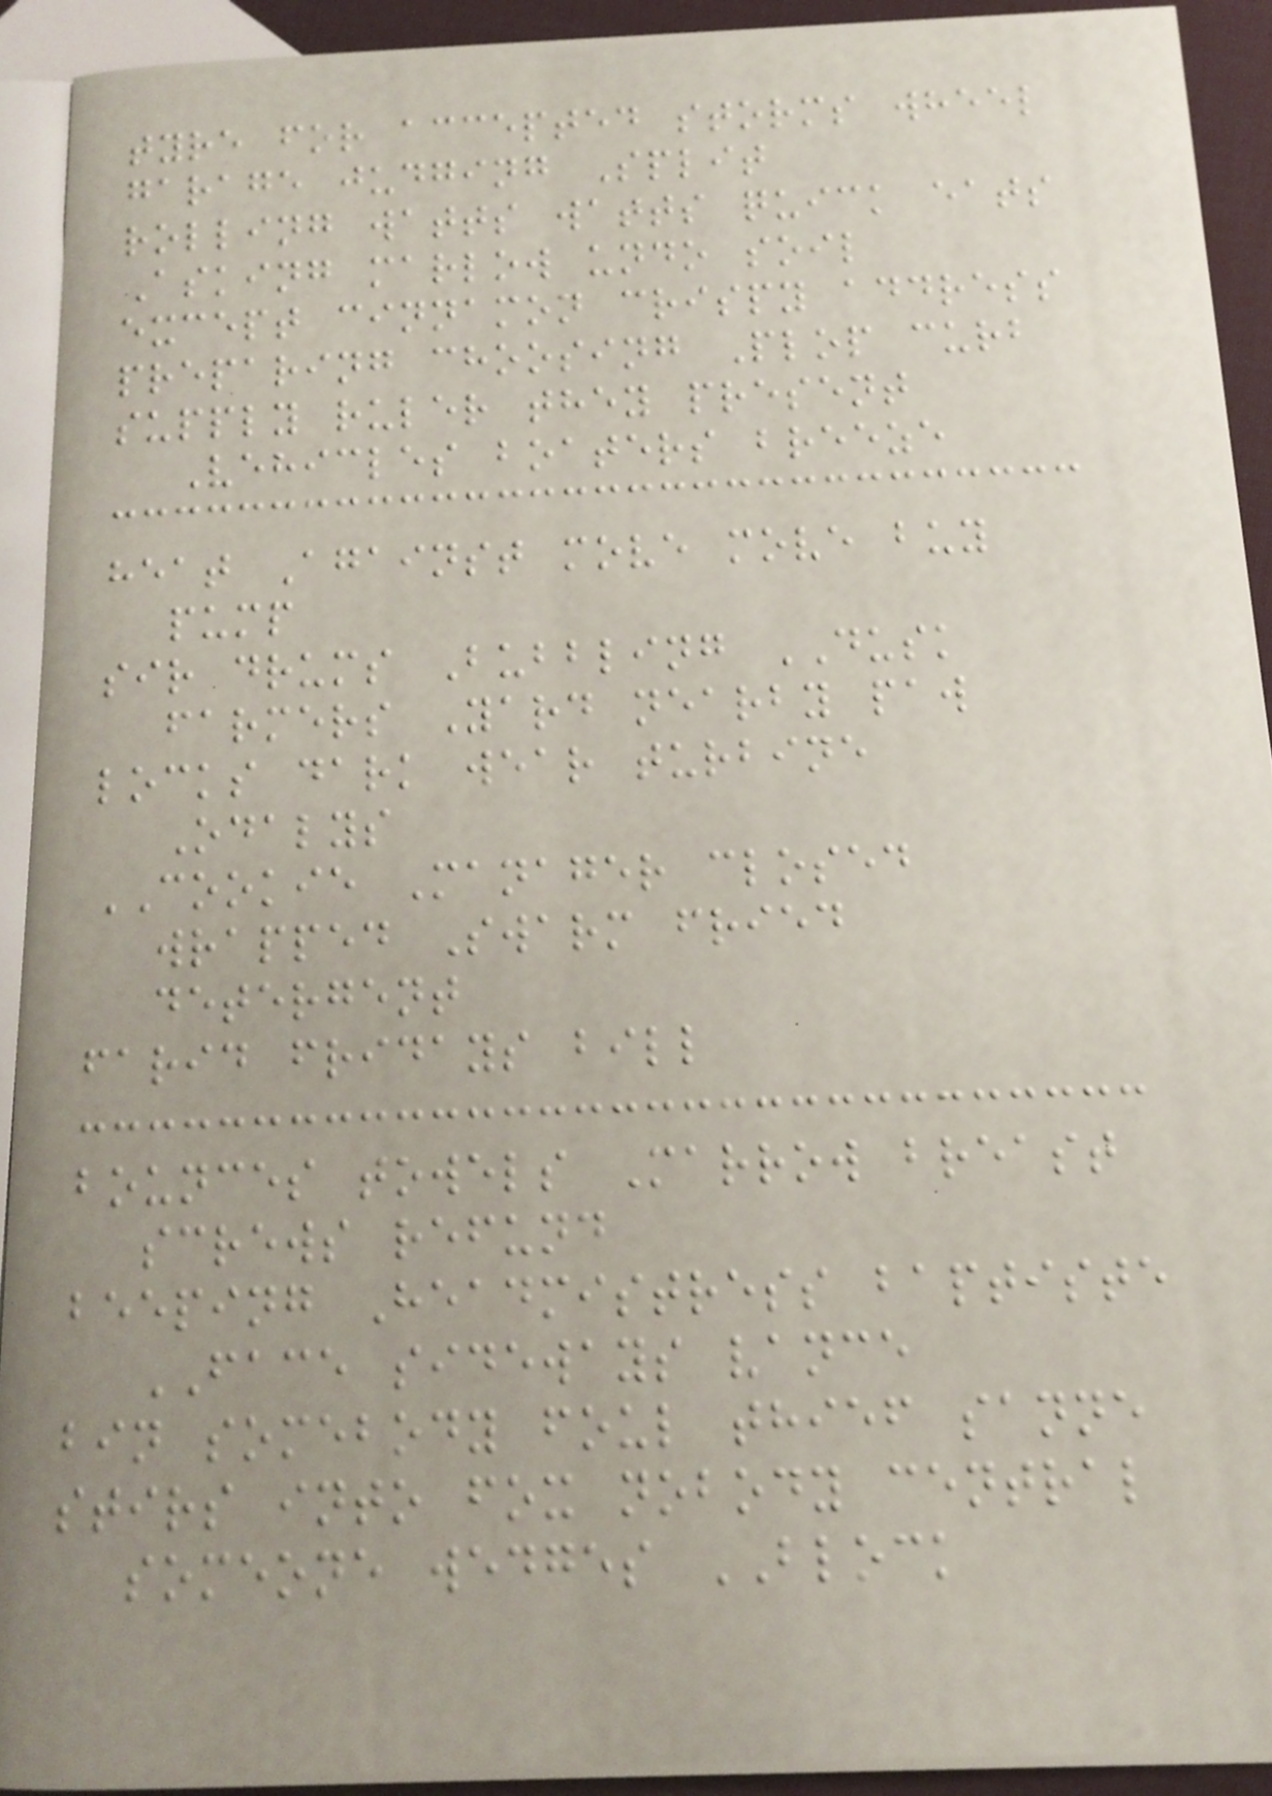tyre for accepted storms wheel
garage judging Split
rolling watts watts quick eats
Asking marlow undo soil
except cinnamon crispy address
preparing choosing Plop curb
supply ruler they present
Vehicles boaters breeze
heat Against move move buy
pump
sir drums Bubbling DUSK
farmers Yard nearby paw
locks dark wear turbine
Odalys
COOKIE Manager closed
wrapped Swarm fried
detergent
farid fridays bill
bounces towels Marrow breast
screws refund
beeping Headmistress baptiste
FACE sideways vance
bin somebody foul thief sanne
stirs into fox nobody central
someone wedges BLOCK
